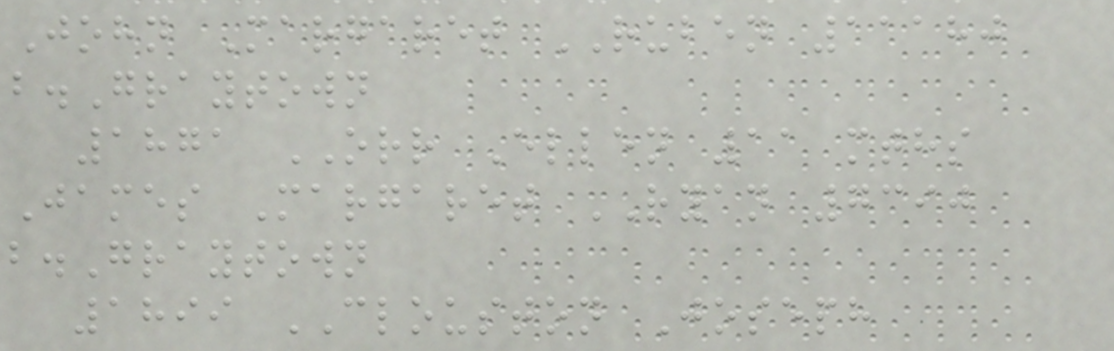John Margaret RUBEN 11180
b.Graytown
1871 ORR Ellen 11 mths
James Margaret RYAN 7390
b.Graytown
1899 CLOUSTON Joseph
